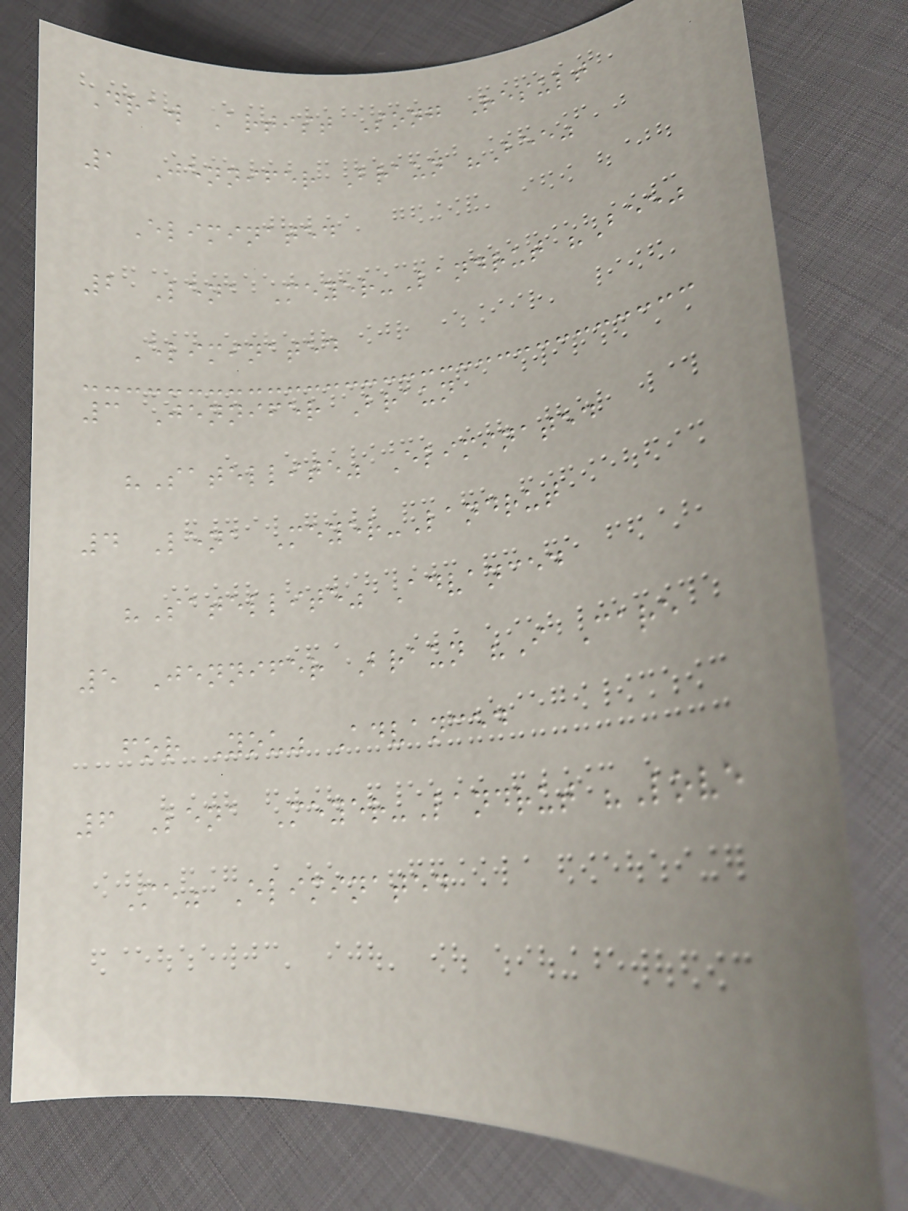Draw Artist Song Result
1 Jennifer Braun "Bee"
Eliminated
2 Lena Meyer-Landrut "Bee"
Eliminated
3 Jennifer Braun
"Satellite" Eliminated
4 Lena Meyer-Landrut
"Satellite" Advanced
5 Jennifer Braun "I Care
for You" Advanced
6 Lena Meyer-Landrut "Love
Me" Eliminated
